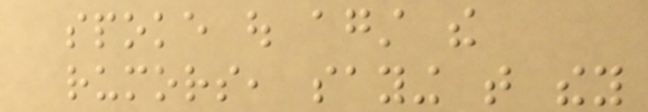spoke out against the
rumors, saying that they
